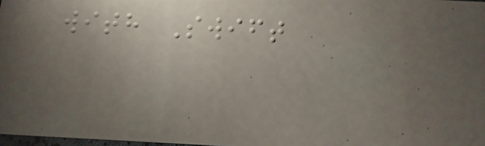with Swift
